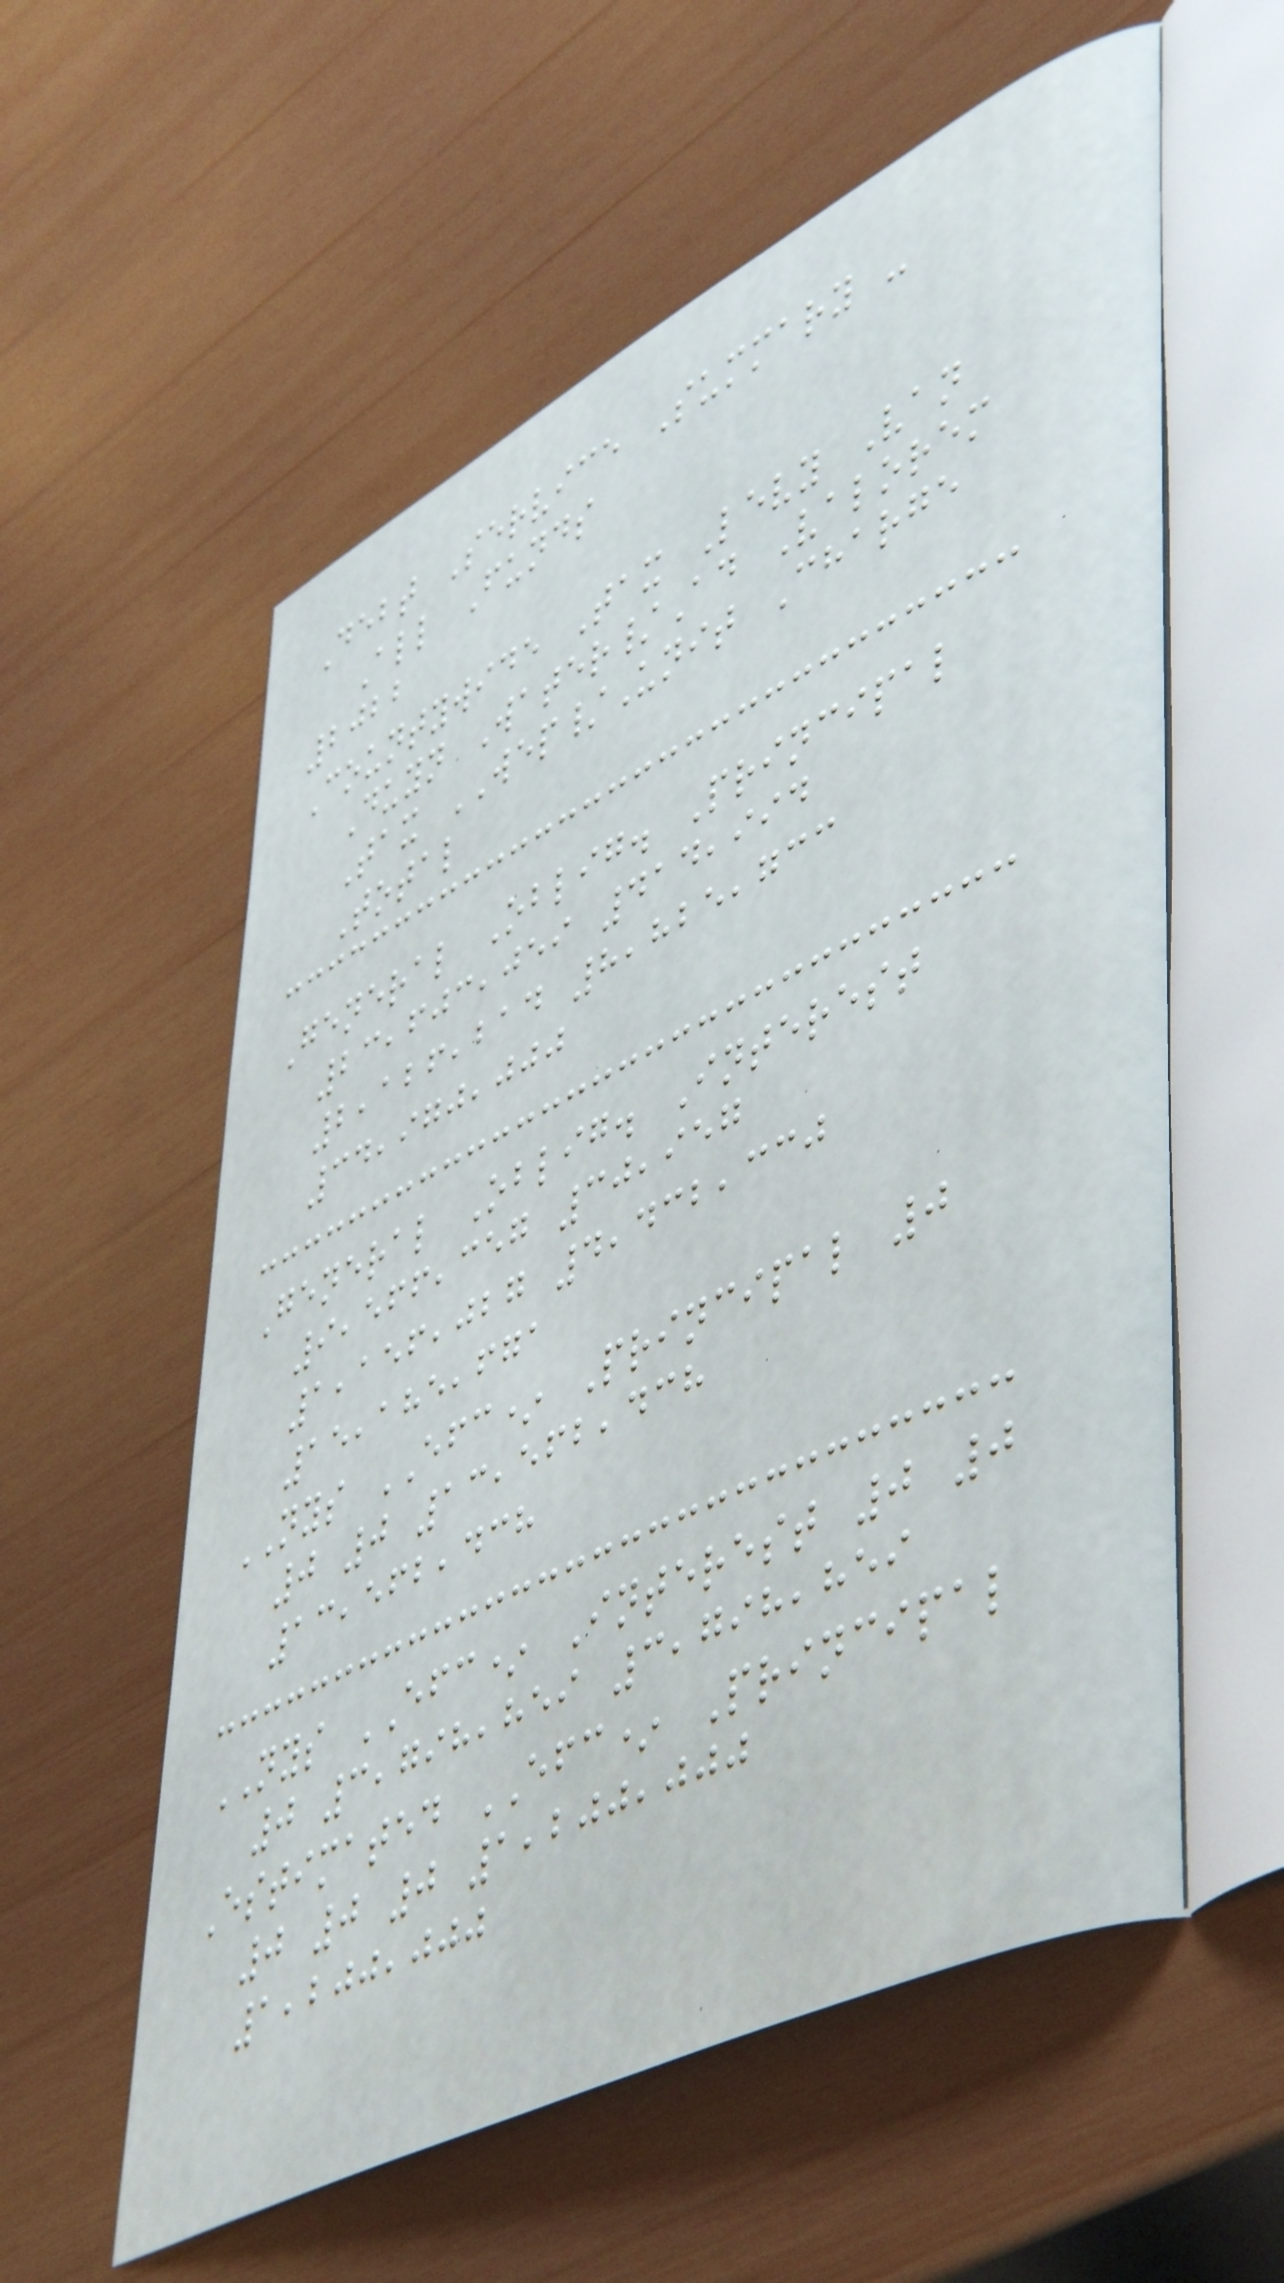Debt Service Summary -
All Funds
2022
Countywide Tax Levy Van
Duyn Water/Ad Valorem
Tax WEP/Unit Charge
Total
General Oblig. Principal
23,603,059 414,994
2,126,214 8,825,733
34,970,000
General Oblig. Interest
9,566,357 30,957
1,156,027 4,432,330
15,185,671
NYS EFC* Principal 0
0 0 13,562,438
13,562,438
NYS EFC* Interest 0 0
0 3,798,859 3,798,859
Estimated EFC* Principal
0 0 0 1,200,000
1,200,000
